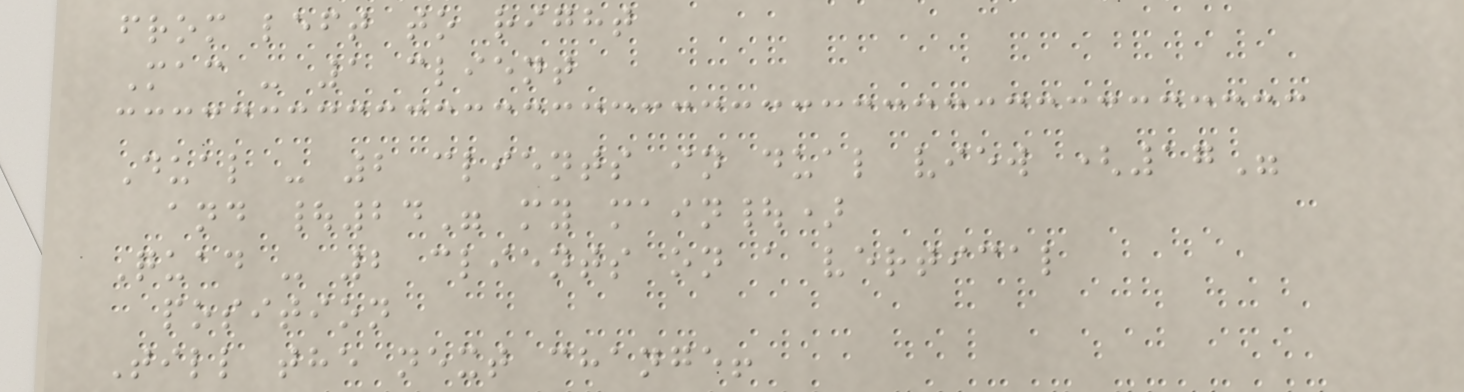from left to right
Mac - 1 client
Dual - 2 clients in dual view (17"
and |24" my main|)
Quad - 2 clients on a vertical
position
Till the next change!
